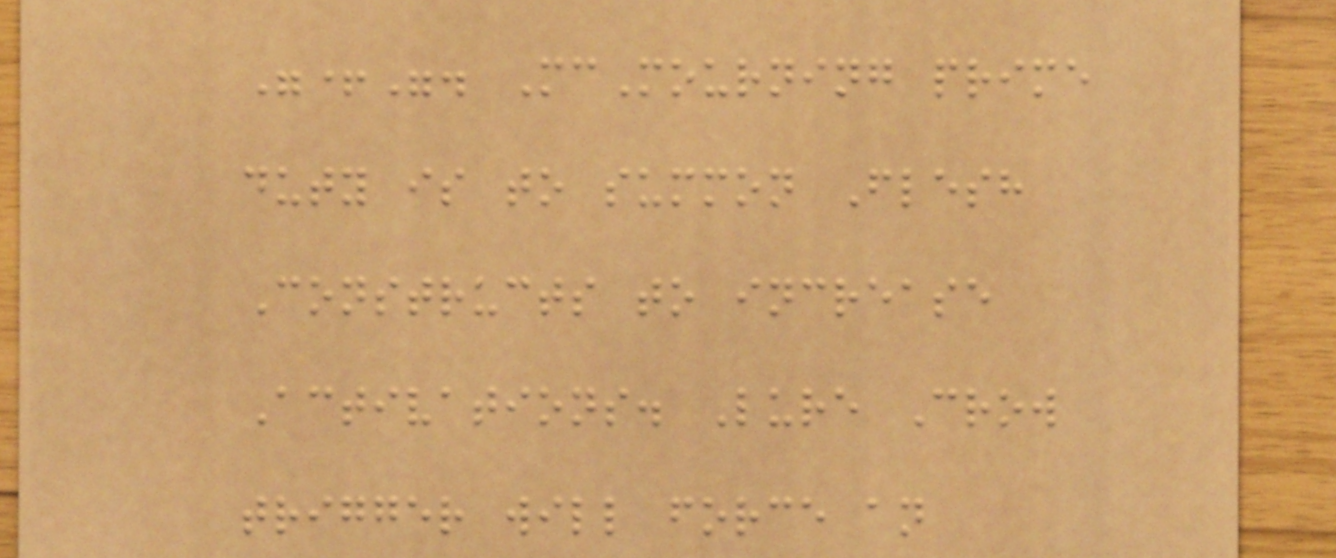"+". McMourning prime
duty is to summon Flesh
Constructs to increase
Activations. Lure Crow
trigger will force an
